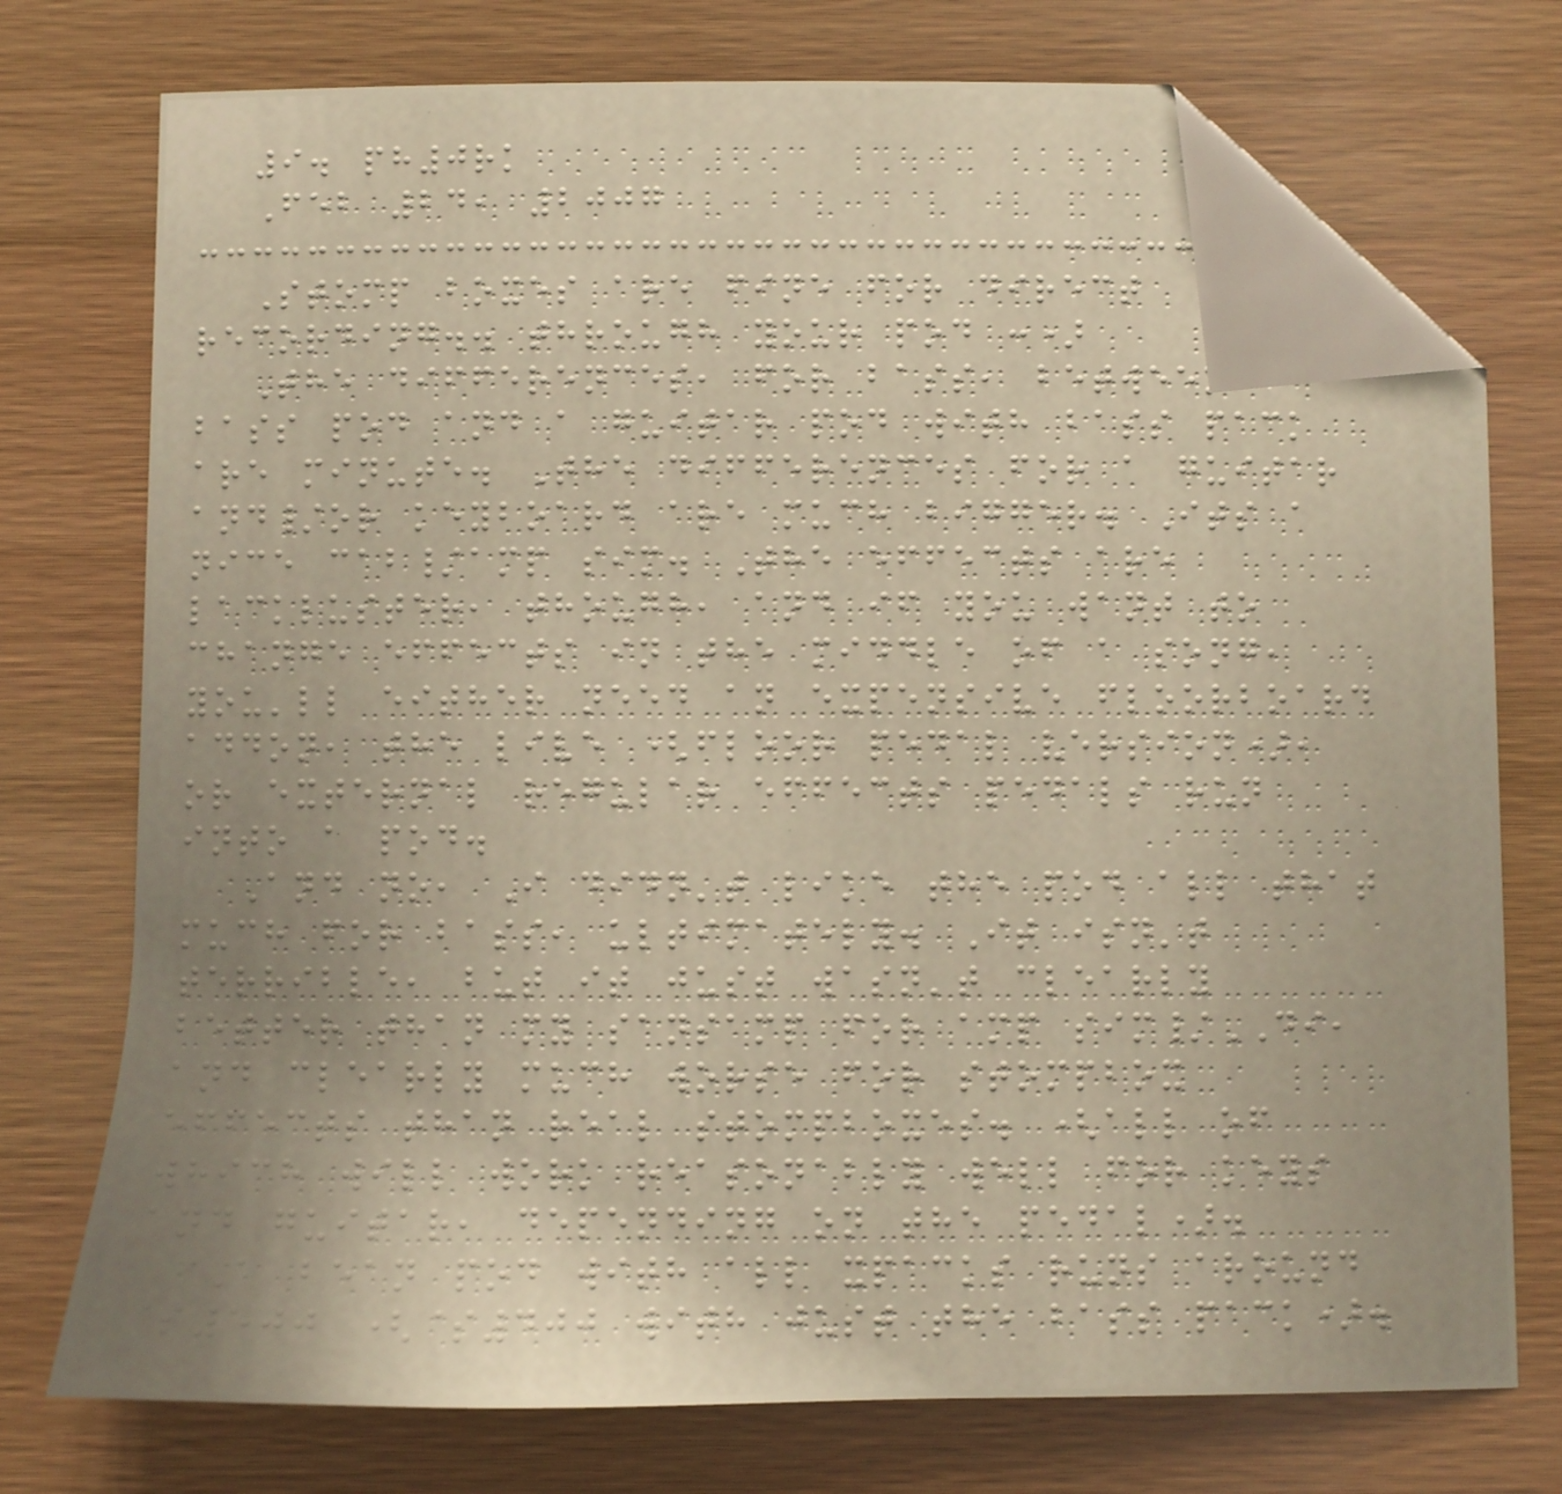9. ph0rk
Feb 24, 2007
Stomp boxes are fine for direct
recording.. through your pod :)
The differences, for bass, between a
bass pod and a guitar pod with bass pack
are minute. The differences for a guitar
and/or keyboard are much bigger. Its a
nice cab/amp sim. The effects are
lackluster, though, and if you want to
change effects in the middle of a song,
you'll either need an expensive floorboard
addon, the live (floor pedal version),
or external regular effects pedals run
into a pod.
And no, I didn't like the pod all that
much for bass, ultimately. It isn't
terrible, but it just wasn't clearly
better than my sansamp for amp sim/DI,
and clearly much worse for stompbox
effects than real stompboxes. (all of
which will work reasonably well for keys
and guitar, depending on the pedal).
A bean pod with all xpacks runs around
$500 ($400 with just the bass pack).
